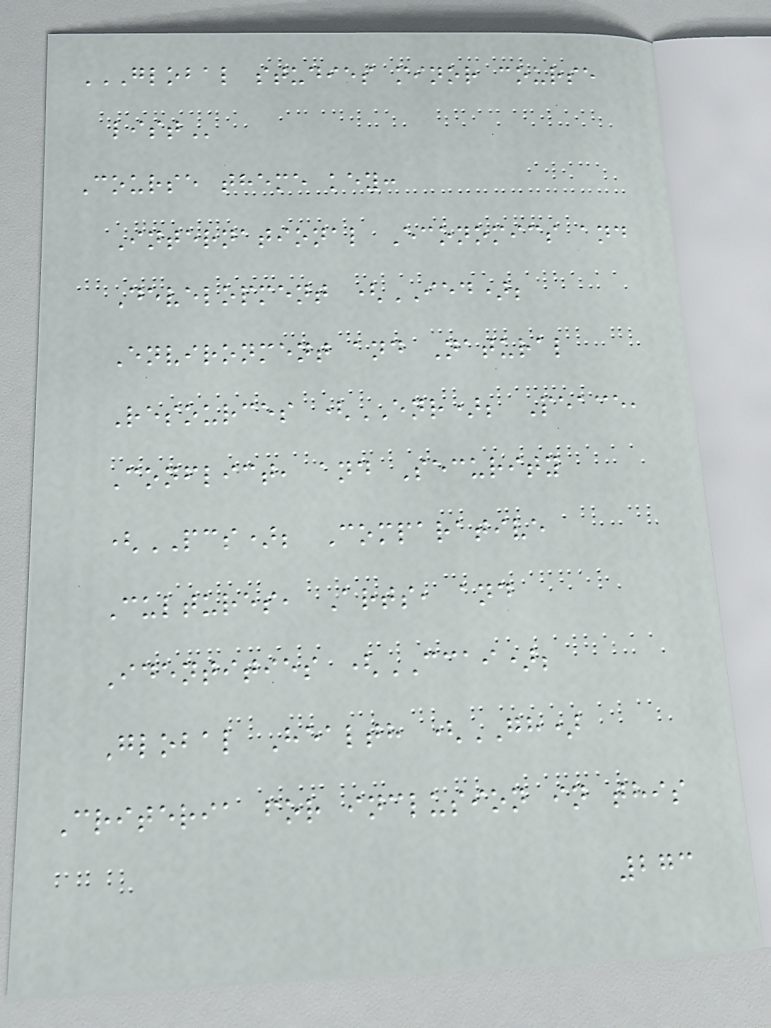GLOBAL STUDIES MINOR COURSE
LIST
Course theme key:
International Economics and
Development (IED);
Environment and Natural
Resources (ENR); Peace,
Conflict, and Security
(PCS); Comparative
Cultures, Arts, and
Identities (CCAI);
Global Health (GH)
Criteria for inclusion in this
273
